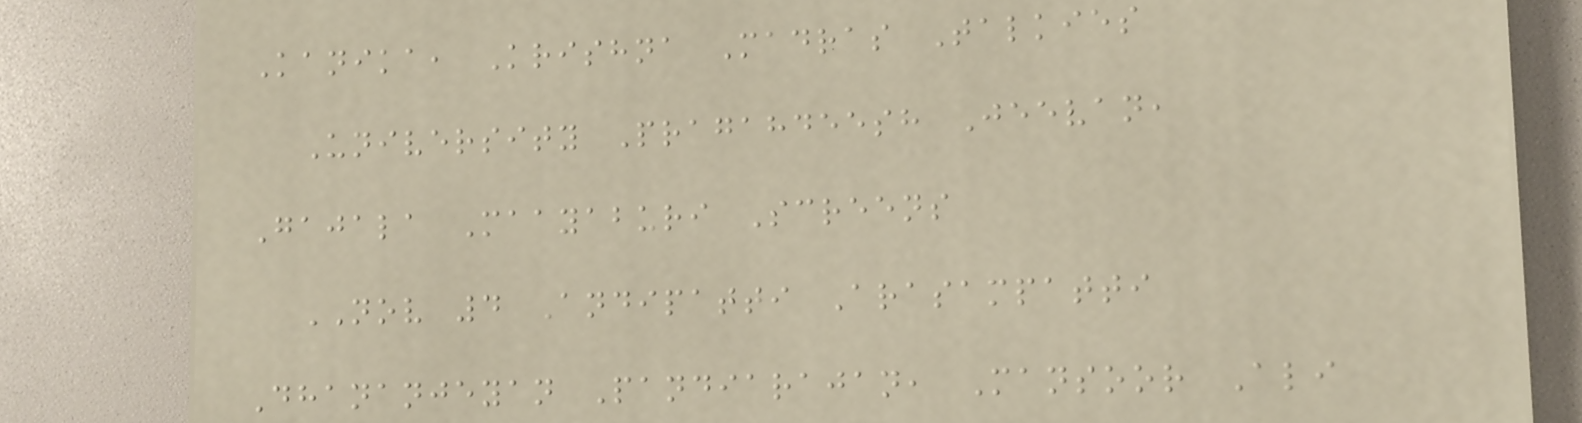Kanika, Krishna Madras Talkies
University Pragahdeesh Jeevan,
Gajala Maayaburi Screens
NOV 4 Andipatti Arasampatti
Dhananjeyan Pandiarajan, Mansoor Ali
